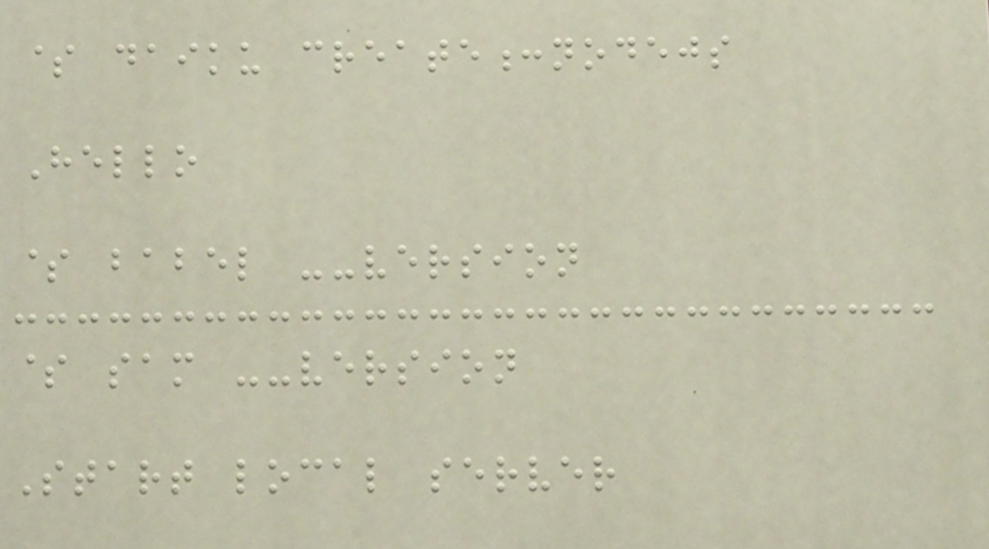$ daiku create:nodejs
Hello
$ babel --version
$ sam --version
Start local server
